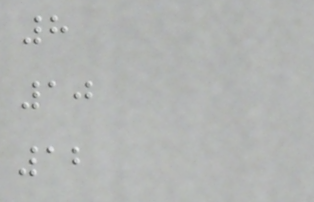8
10
12
